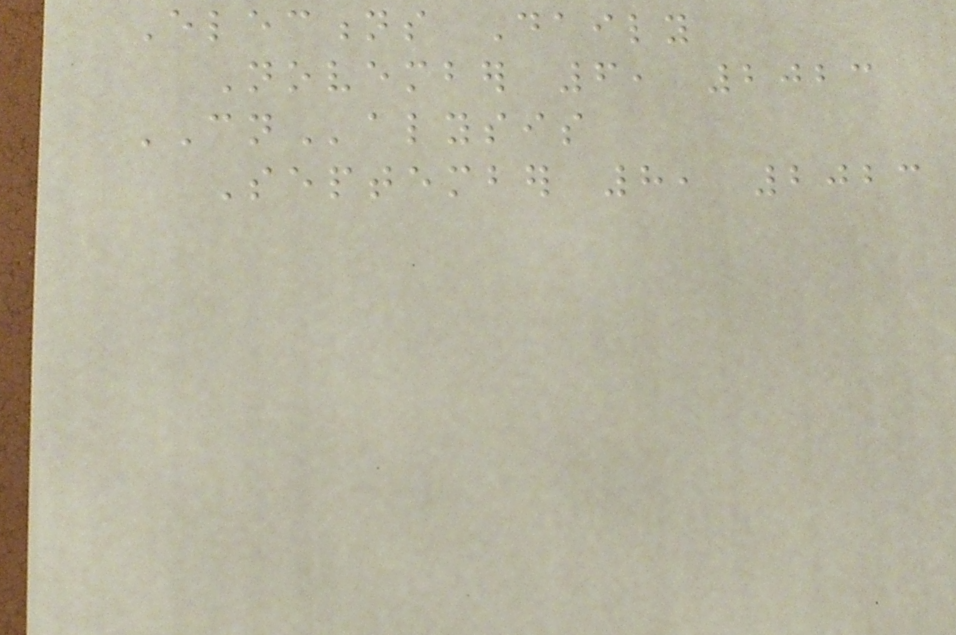Elections Daily
November 6, 2023
CNalysis
September 8, 2023
